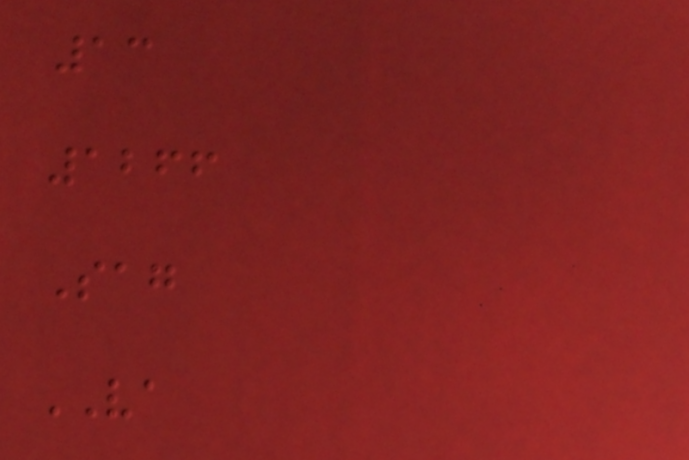13
1266
Sag
VA
